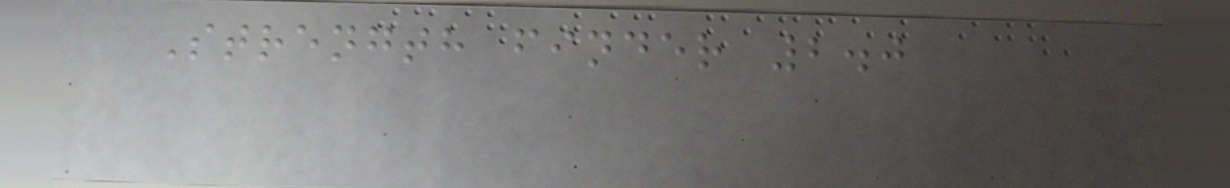Strength finder 2.0
